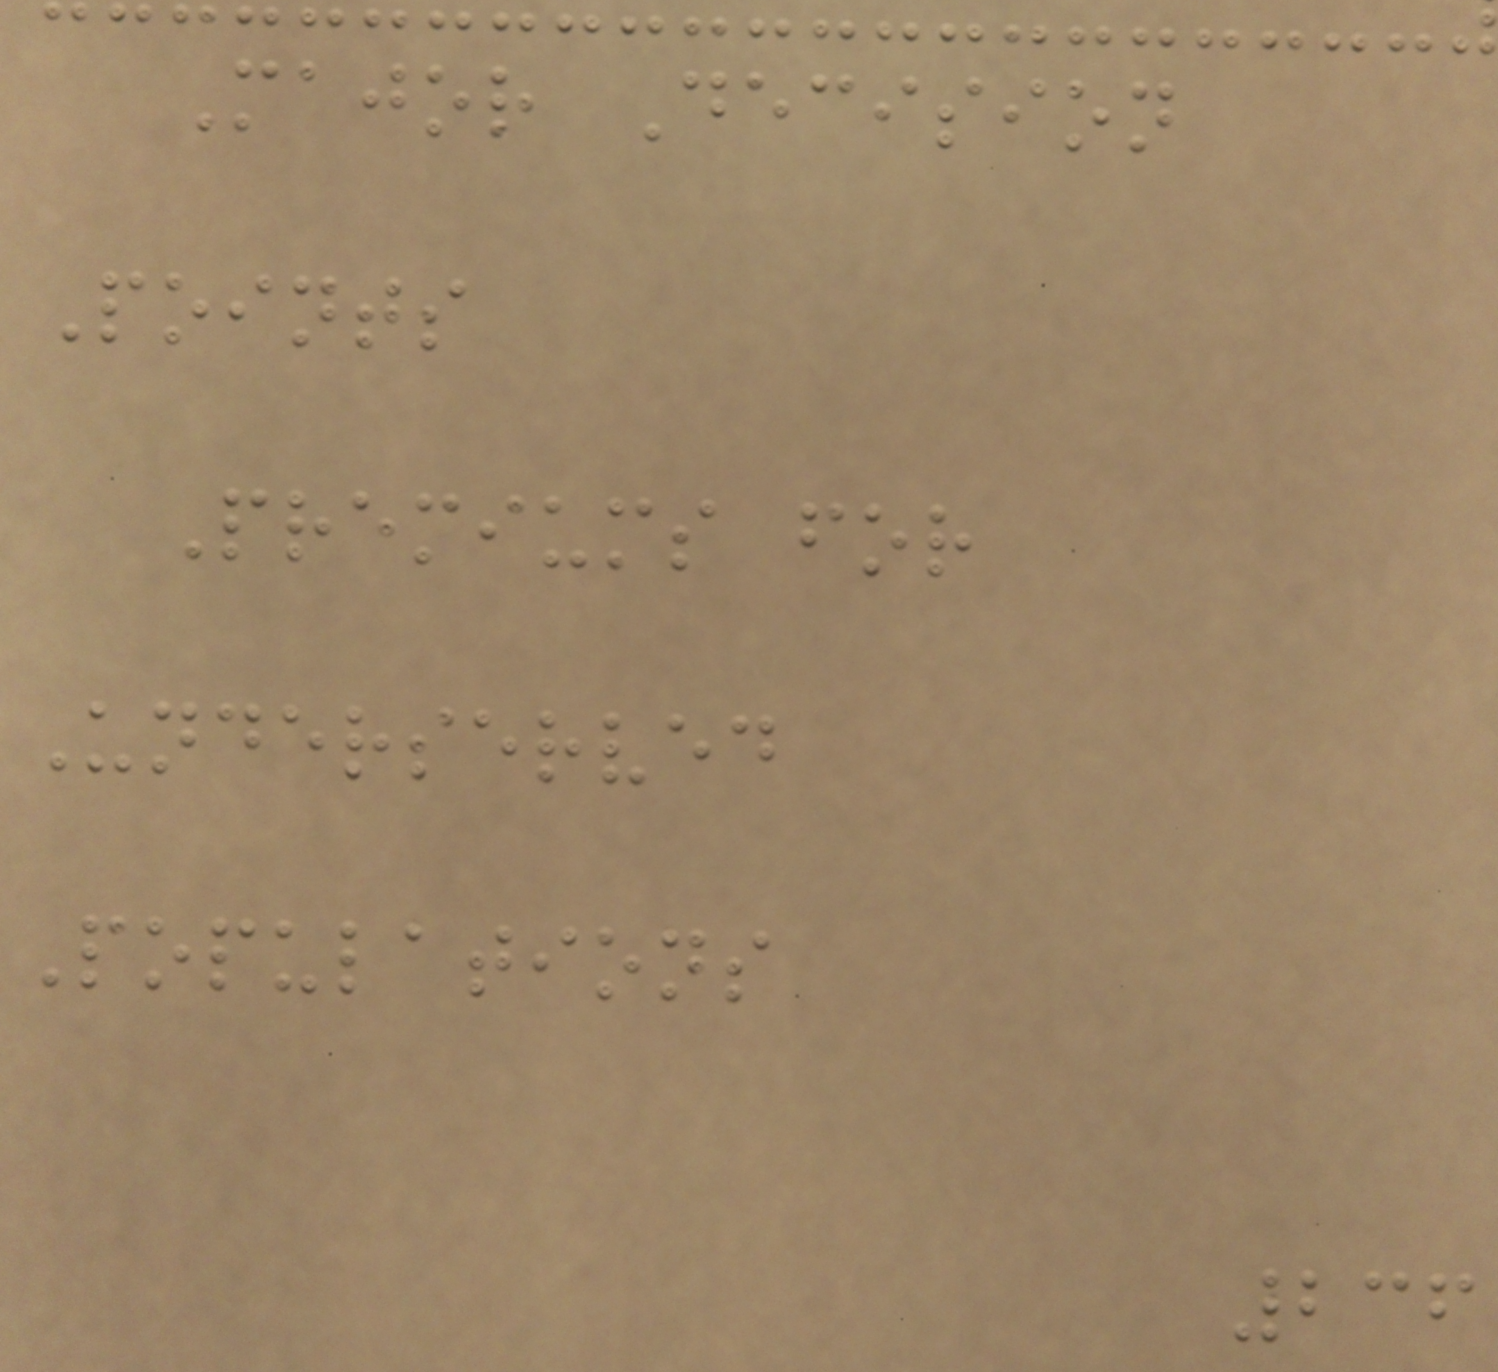Major Decision
Points
Premiums for
Underserved
Populations
236
